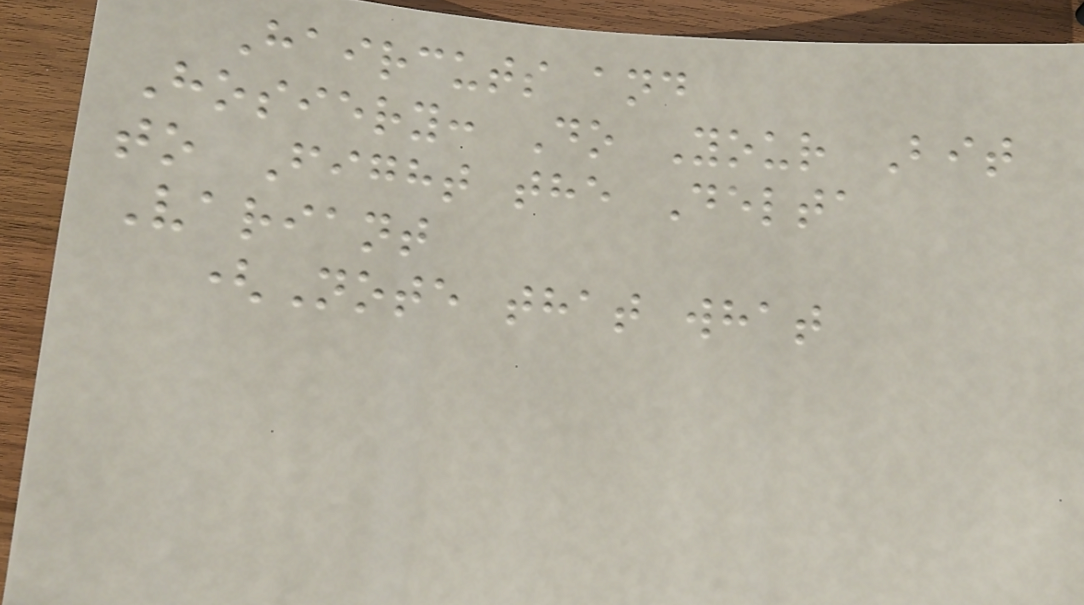Haircuts and
Hosiery: Do Your Bit
to Fight the Delta
Variant
(Note that what
